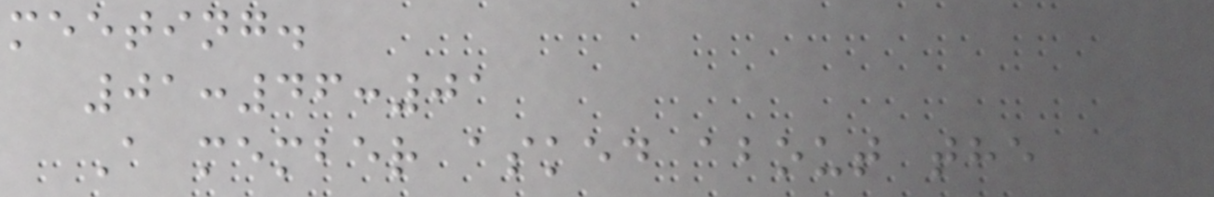meeting.
01:46:01
A member asked about the
